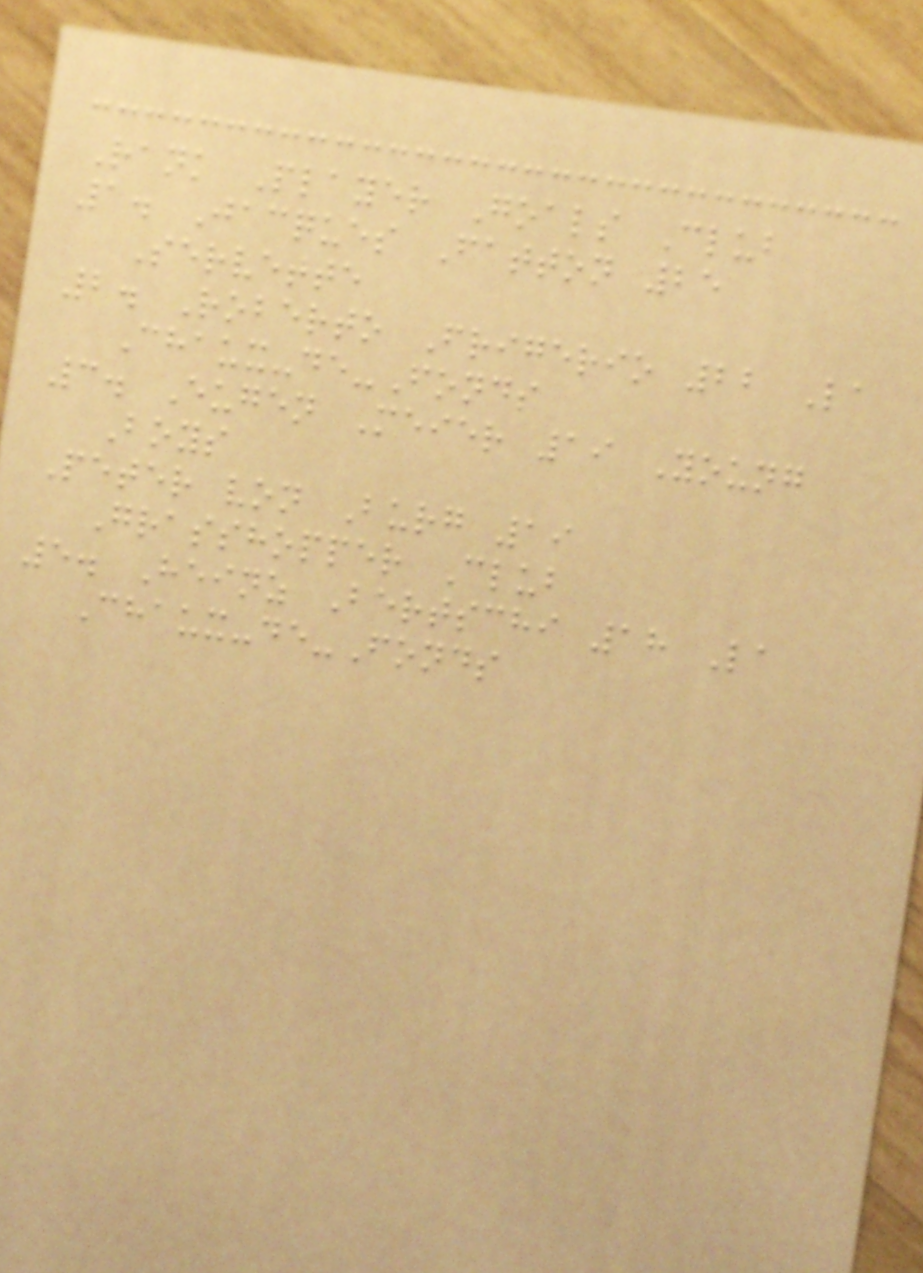Rank Player Goals Club
1. Jacques Fatton 25
Servette
2. Roberto Frigerio 22 La
Chaux-de-Fonds
3. Eugen Meier 19 Young
Boys
Peter von Burg 19
Grasshopper Club
5. Heinz Bertschi 18 La
Chaux-de-Fonds
